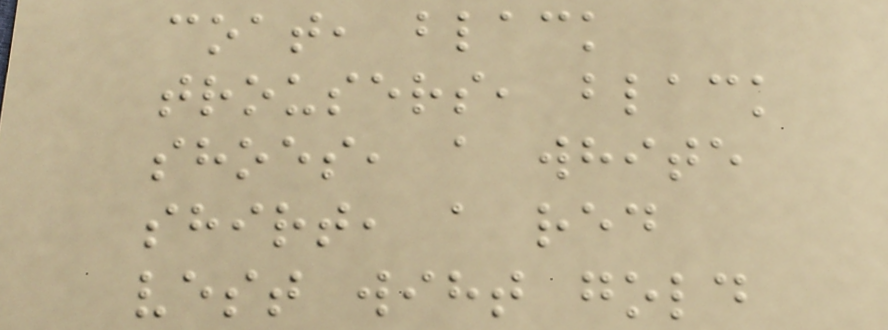coat, black
trousers, black
shoes, a white
shirt, a red
vest wiht gold
